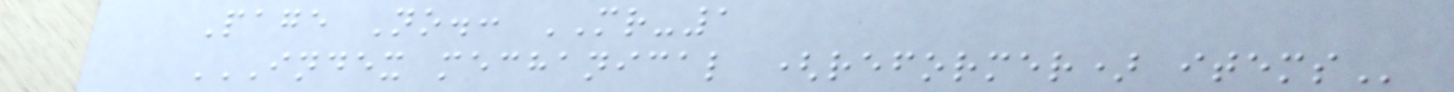Page No.: MR-1
INDEX MECHANICAL (REFORMER) ITEMS
